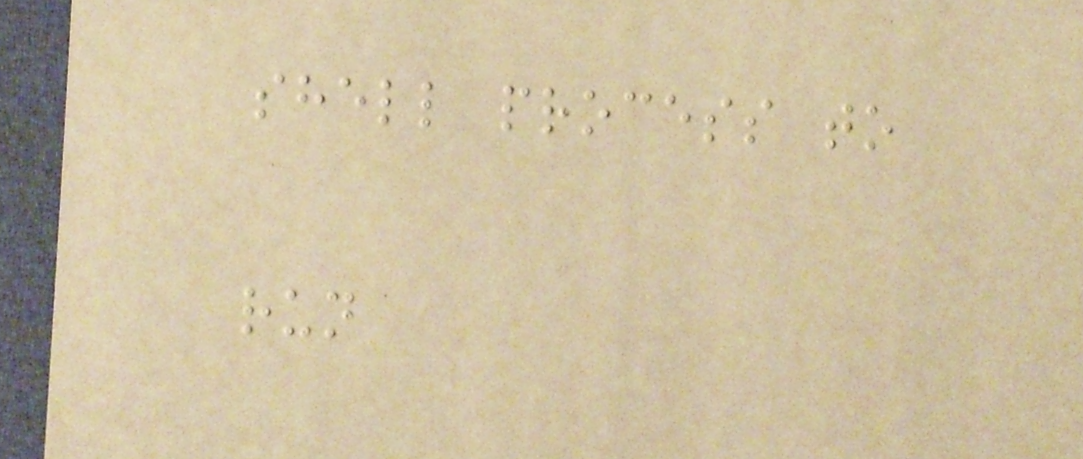shell process to
run
